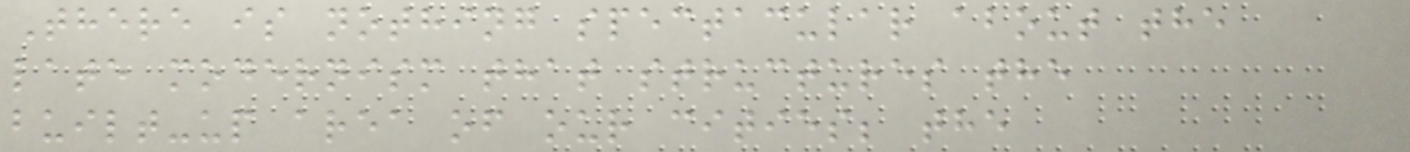There is nothing spectacular about the
late modernism that structures the
built-up area of our cities; the
